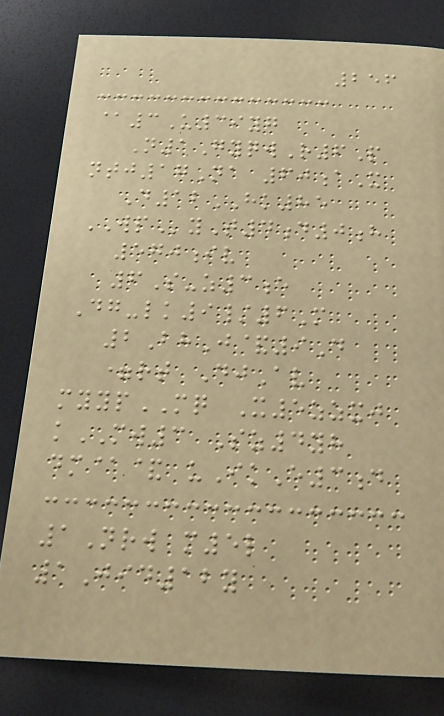256
@3U39yg
N1GyqwR6P
ntj17Na 60aX
D12HK85
WPyT4d0h
570iv
6S-z3e
Dg-lk9/6M
2BhJ&9D
=rt DjAv
myypMQ X5zzxj
kMW3 Sz4yh
dm@& uIkE3d
1Nrw m5l
1Jid12y
